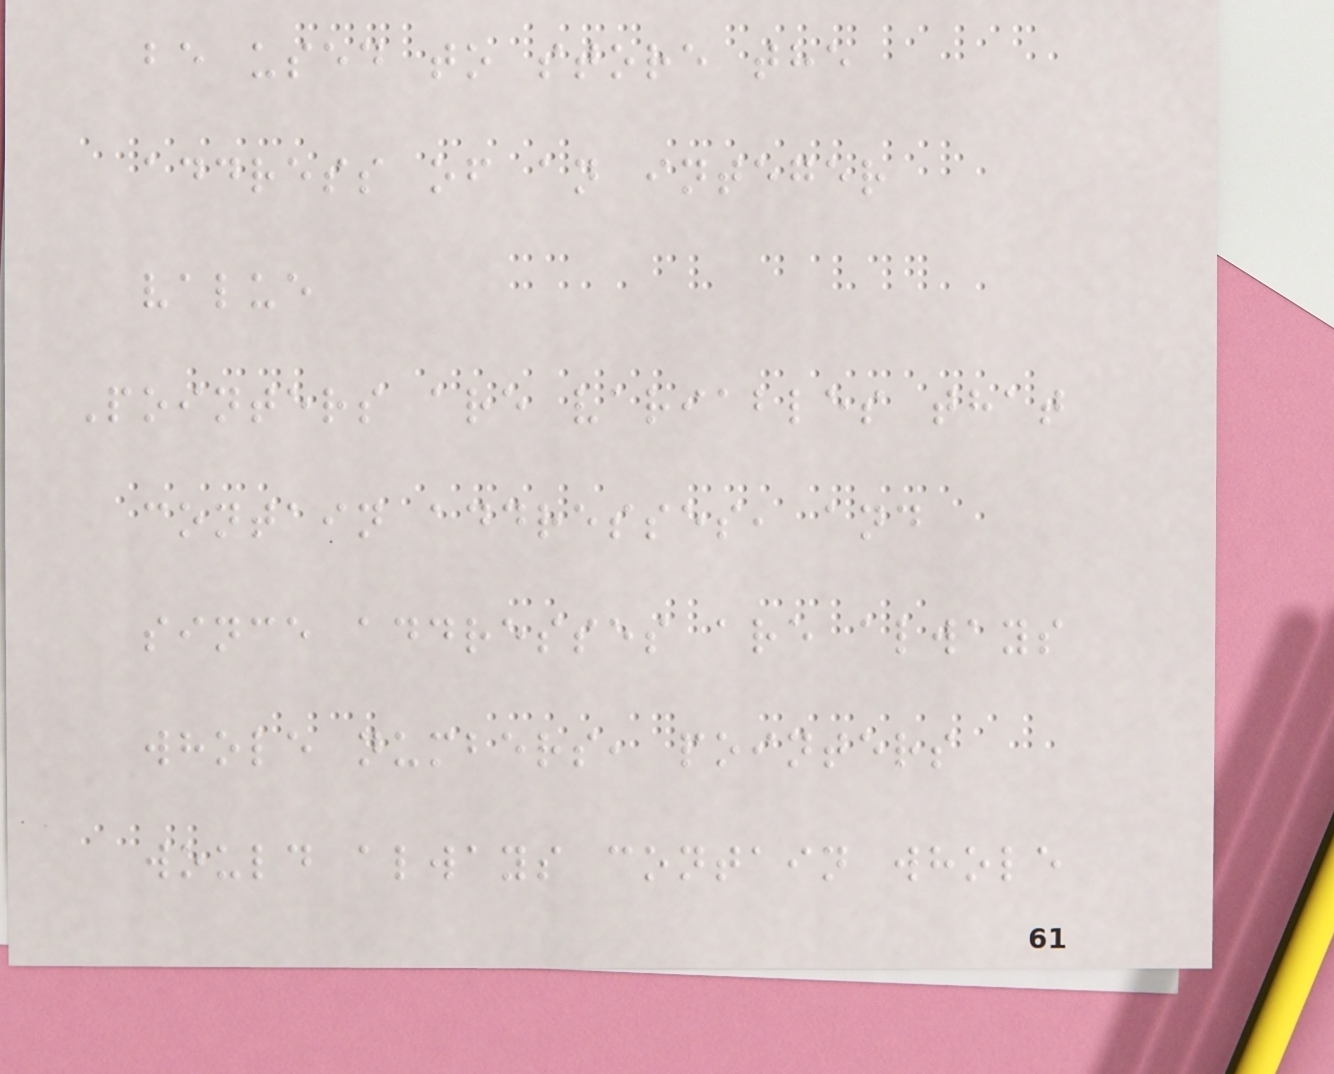be used to store the
address of an integer
value
Pointers are variables that
contain addresses, and
since addresses are always
whole numbers, pointers
would always contain whole
